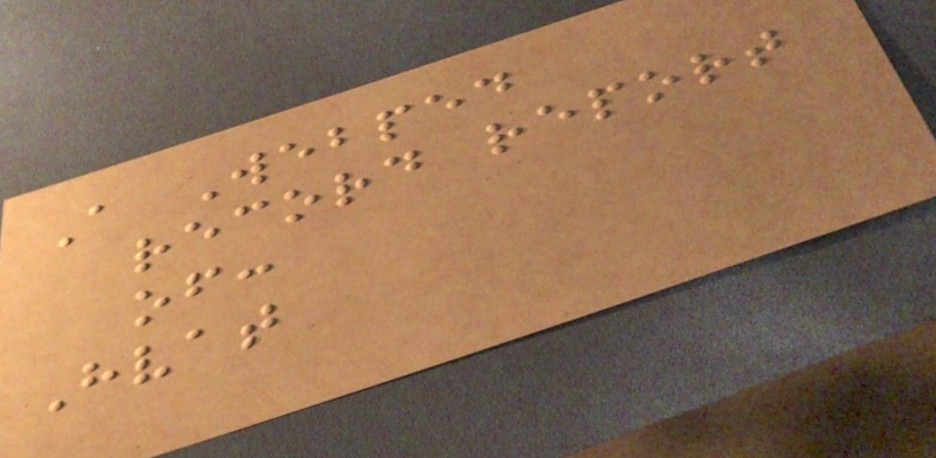A Webped
record report
of:
Hvat
